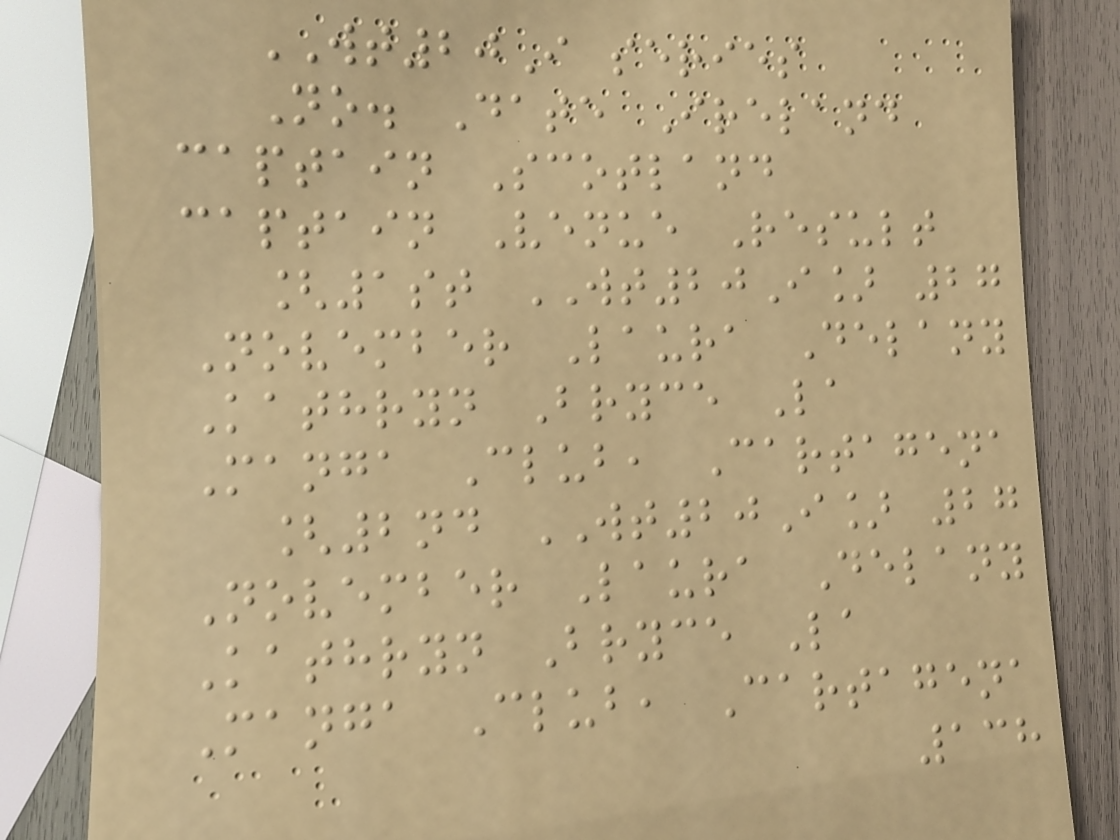WT20I series
No. Date Ireland
captain Scotland
captain Venue Result
[1st WT20I] 27
November Laura Delany
Kathryn Bryce La
Manga Club, Cartagena
[2nd WT20I] 27
November Laura Delany
Kathryn Bryce La
Manga Club, Cartagena
138
